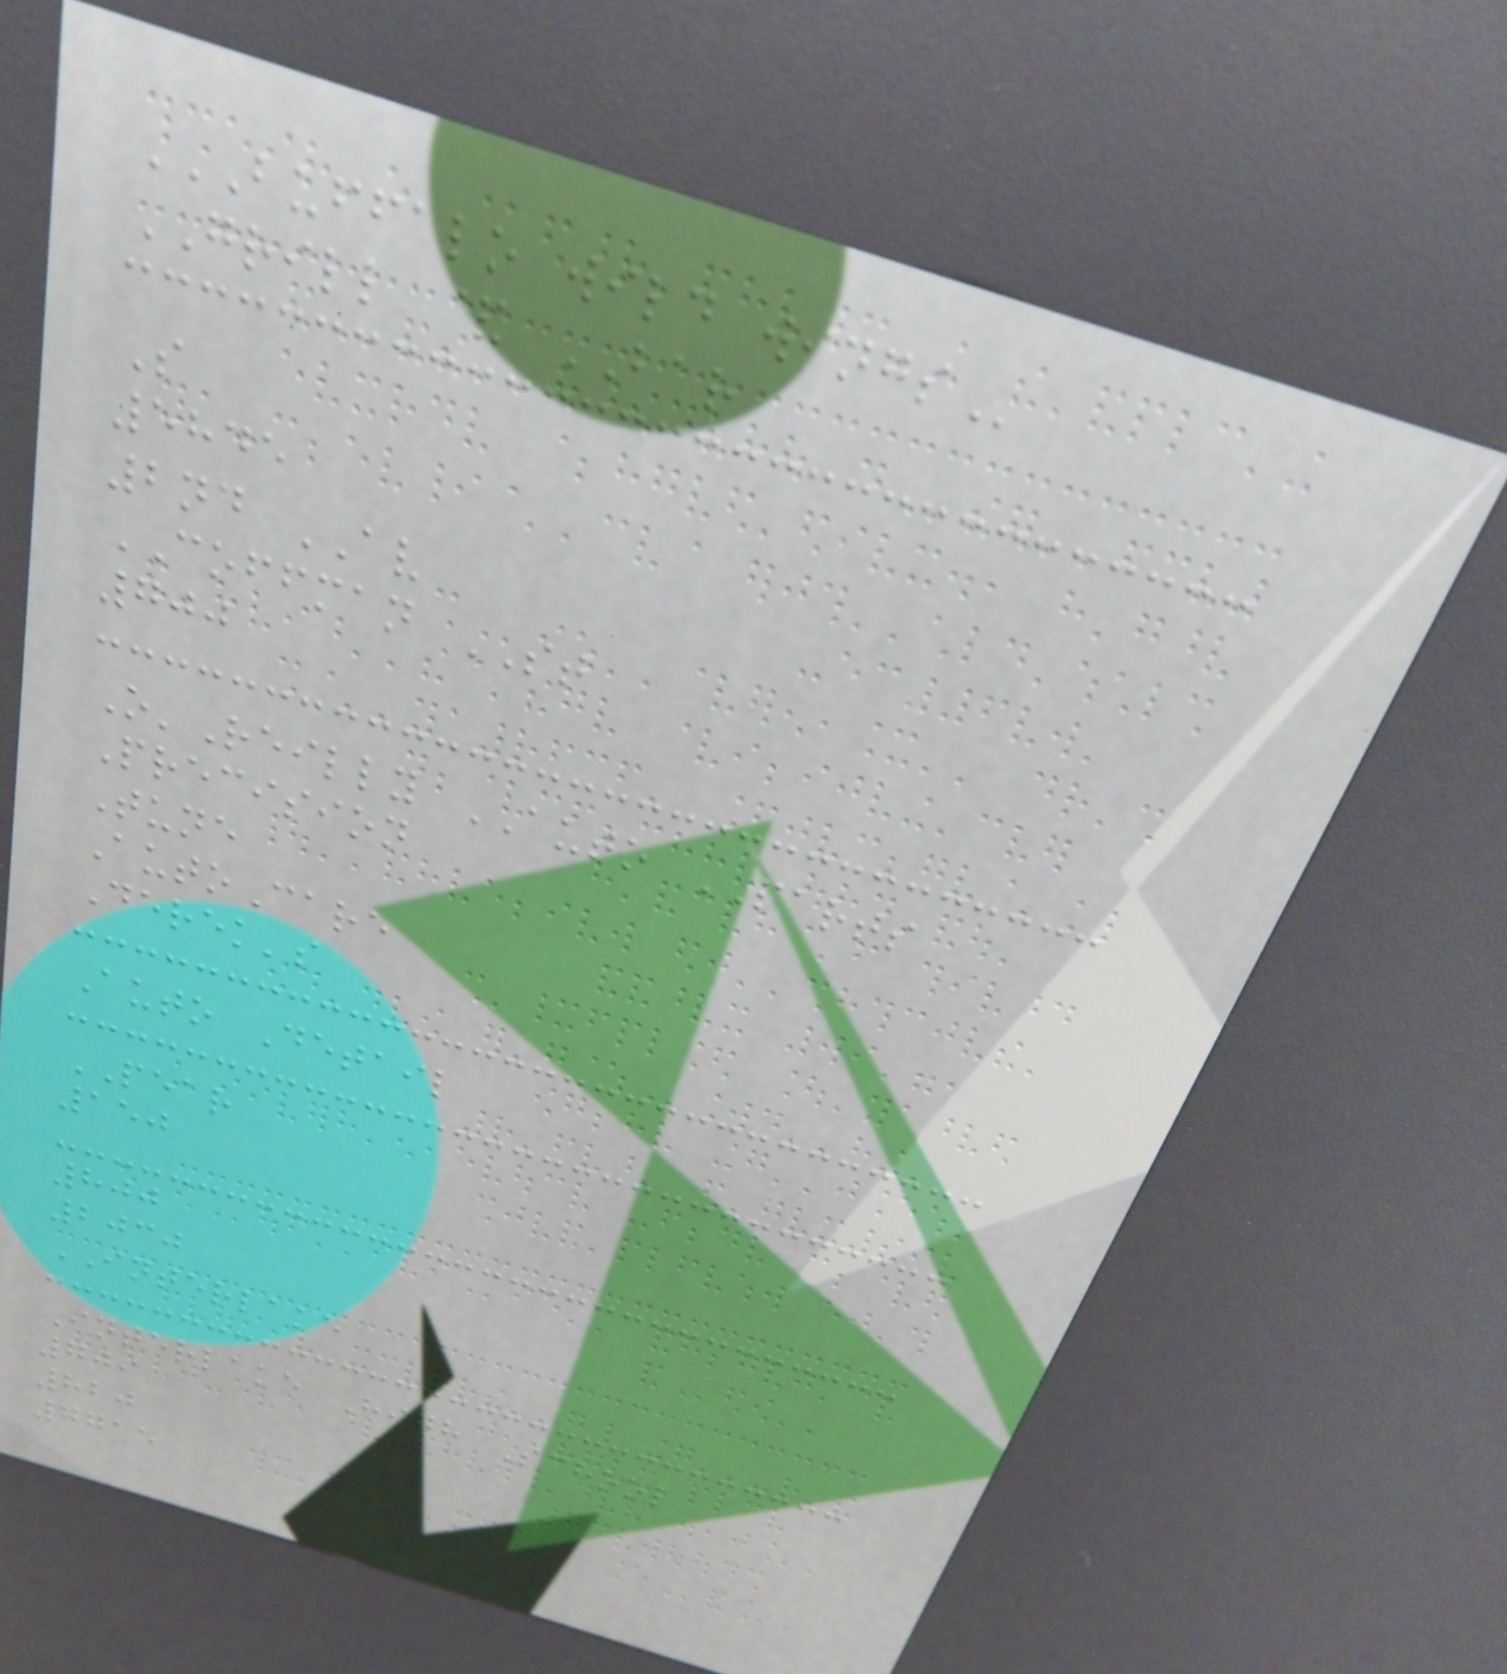BUFFALO WILD WINGS
GRILL & BAR
S
5845
2nd AV
COFFMAN ST
700
O'Reilly AUTO PARTS
Precision
Tune
AutoCare
Derek's
Auto Detail
PEAR
150
800
2030
INTERLAKE
Interlake High School
709
820
7715
